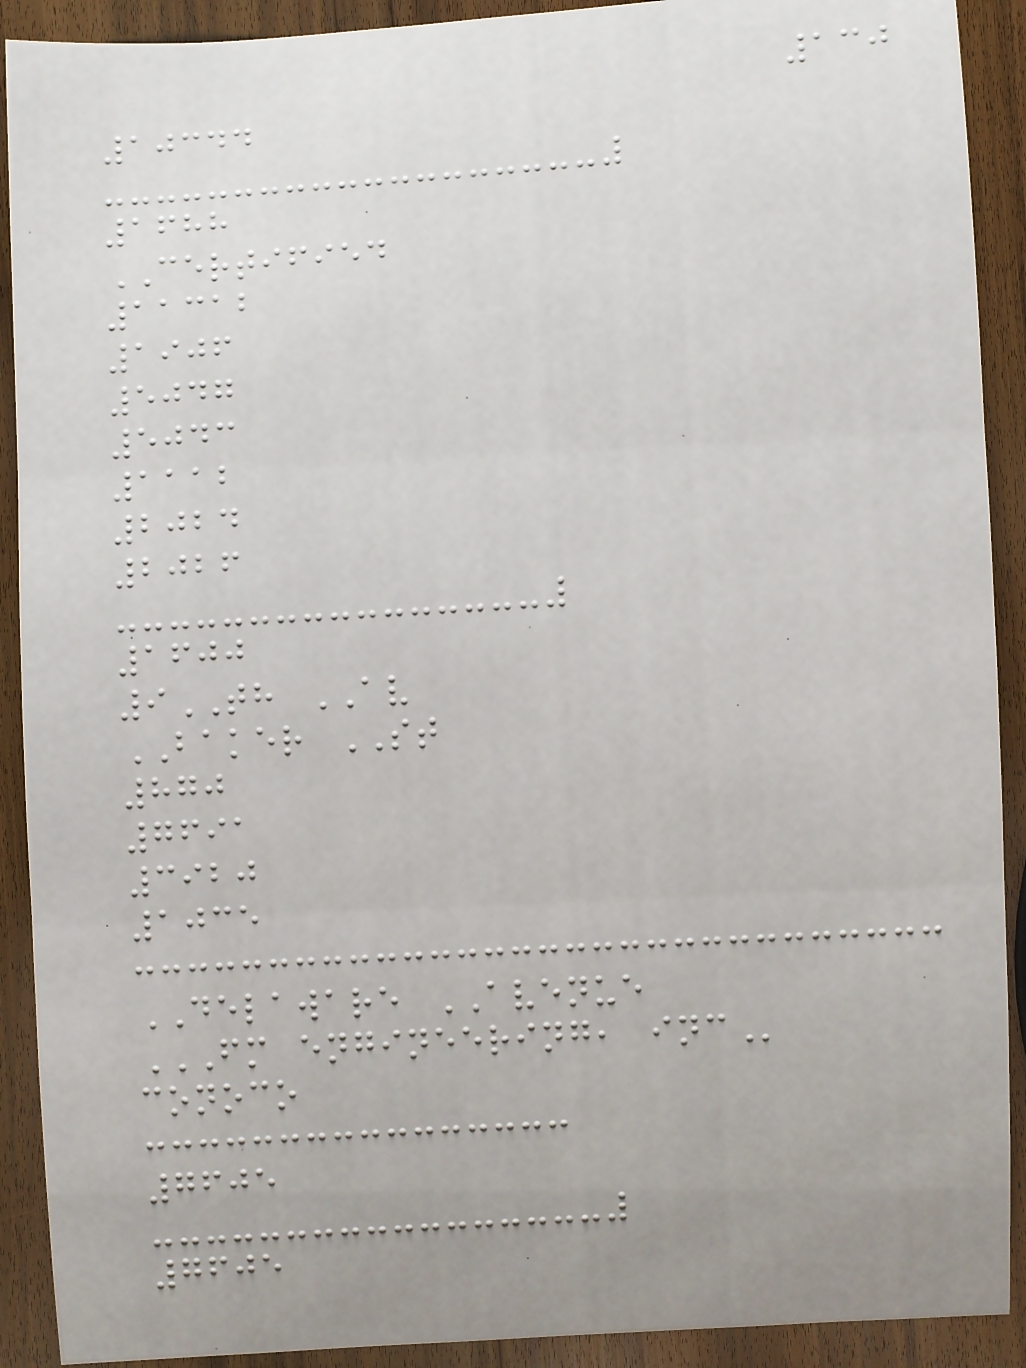130
10344
1688
CERTIFIED
11312
1906
5047
5043
1112
2024
2026
1600
9TH AV
BAKER ST
870
7691
3920
1035
DELAWARE AVENUE
FM ENGINEERING, INC
conoco
7605
7605
